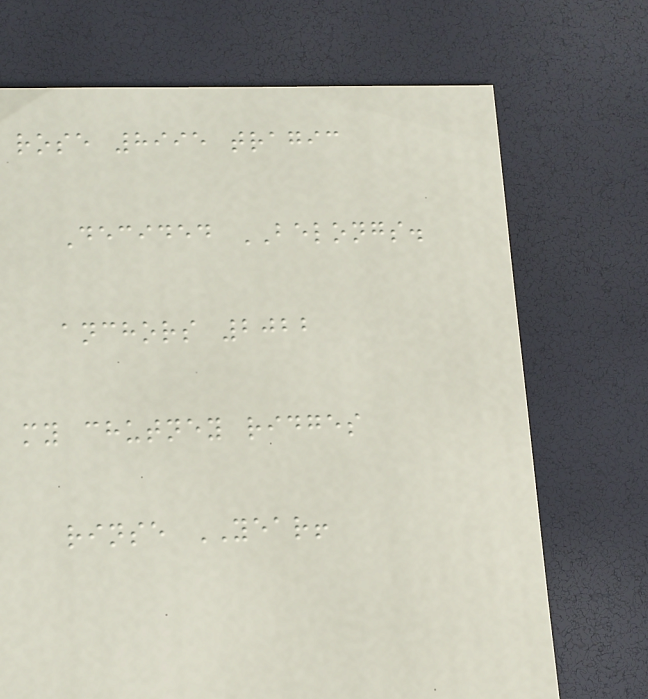rose 8995 tragic
Decided BELONGS.
anchors 2022
my chutney ridges
rinse YEAR!
